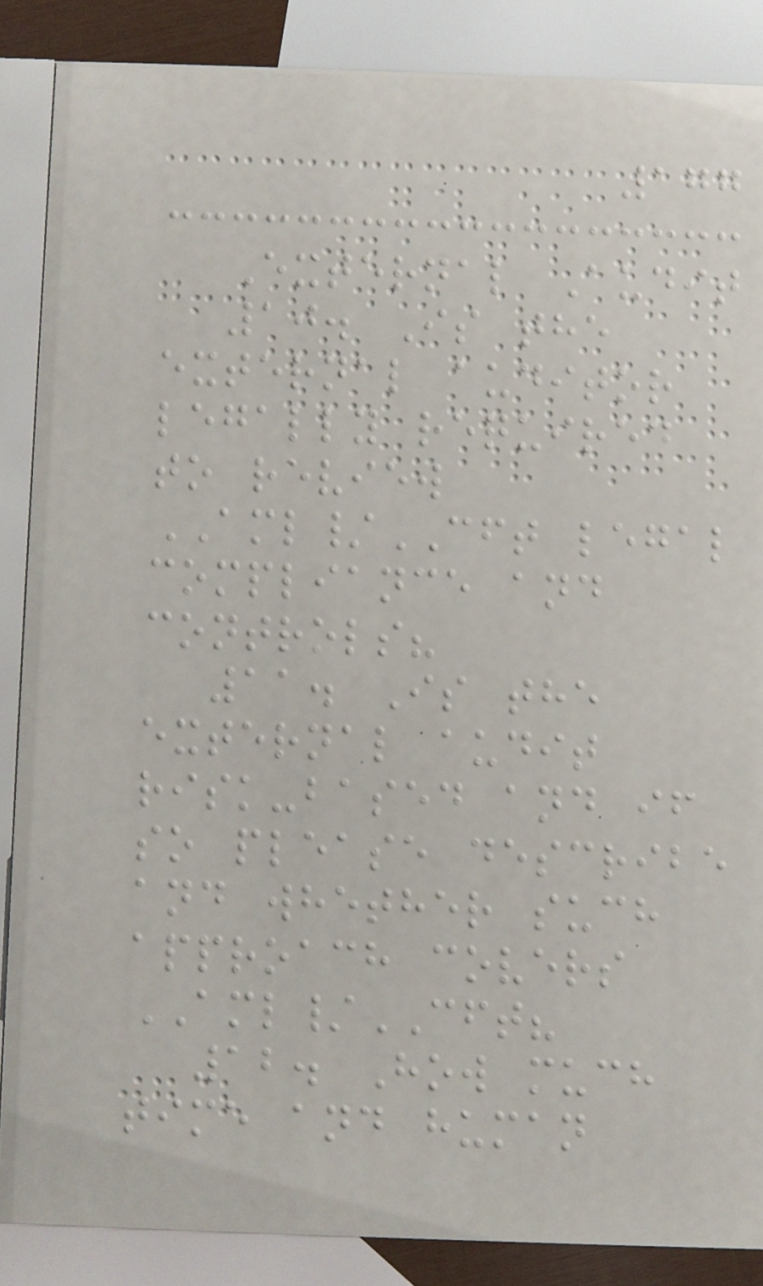177
External Audit
10. Is the
external auditor
legally required
to review
AML/CFT legal
compliance and
controls?
11. Is the
external audit
risk-based and if
so please describe
and whether such
approach covers
AML/CFT?
12. How much
time and human
